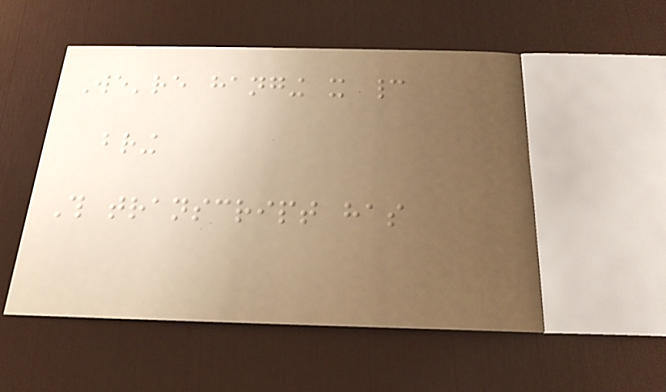We're hanging it cannot
bring
This transcript has
